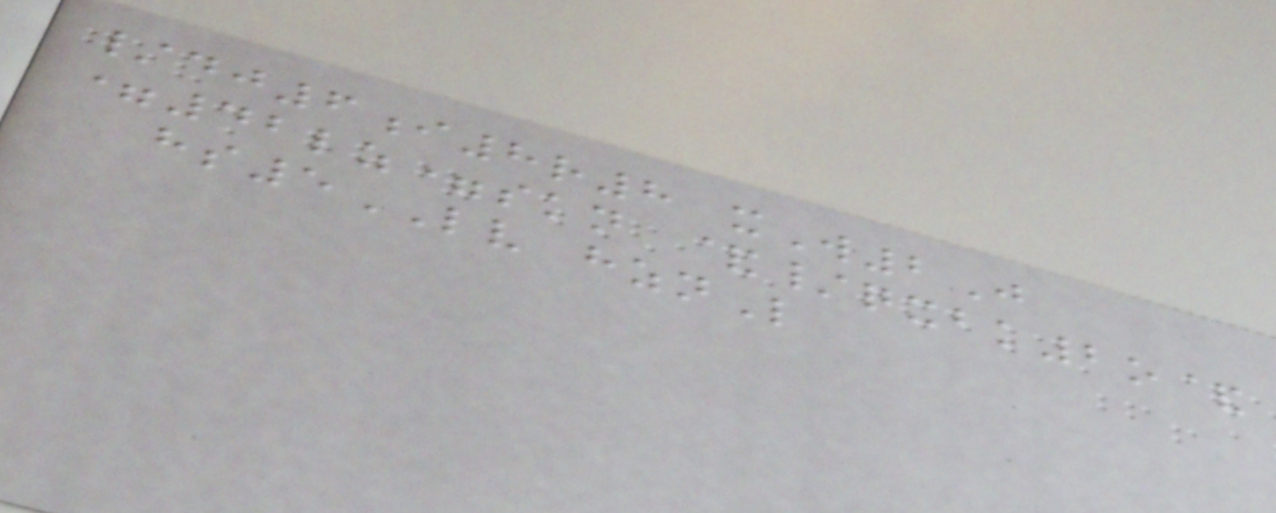/dj6i8r8 xW2J
=42lz=skn &/qxbk2o&
hs5LV hznL
